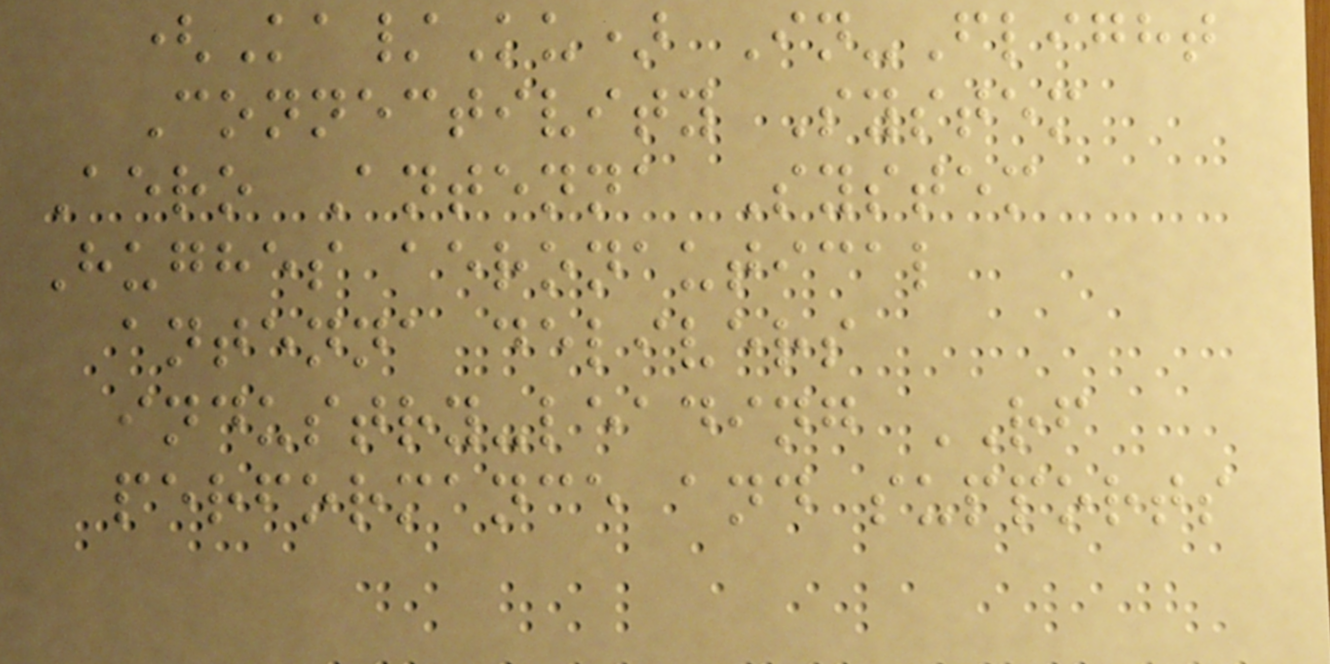(Ka/Ku) In-Flight
Connectivity System
Aero Antenna System
Hughes aeronautical
antenna delivers
industry-leading RF
performance and supports
